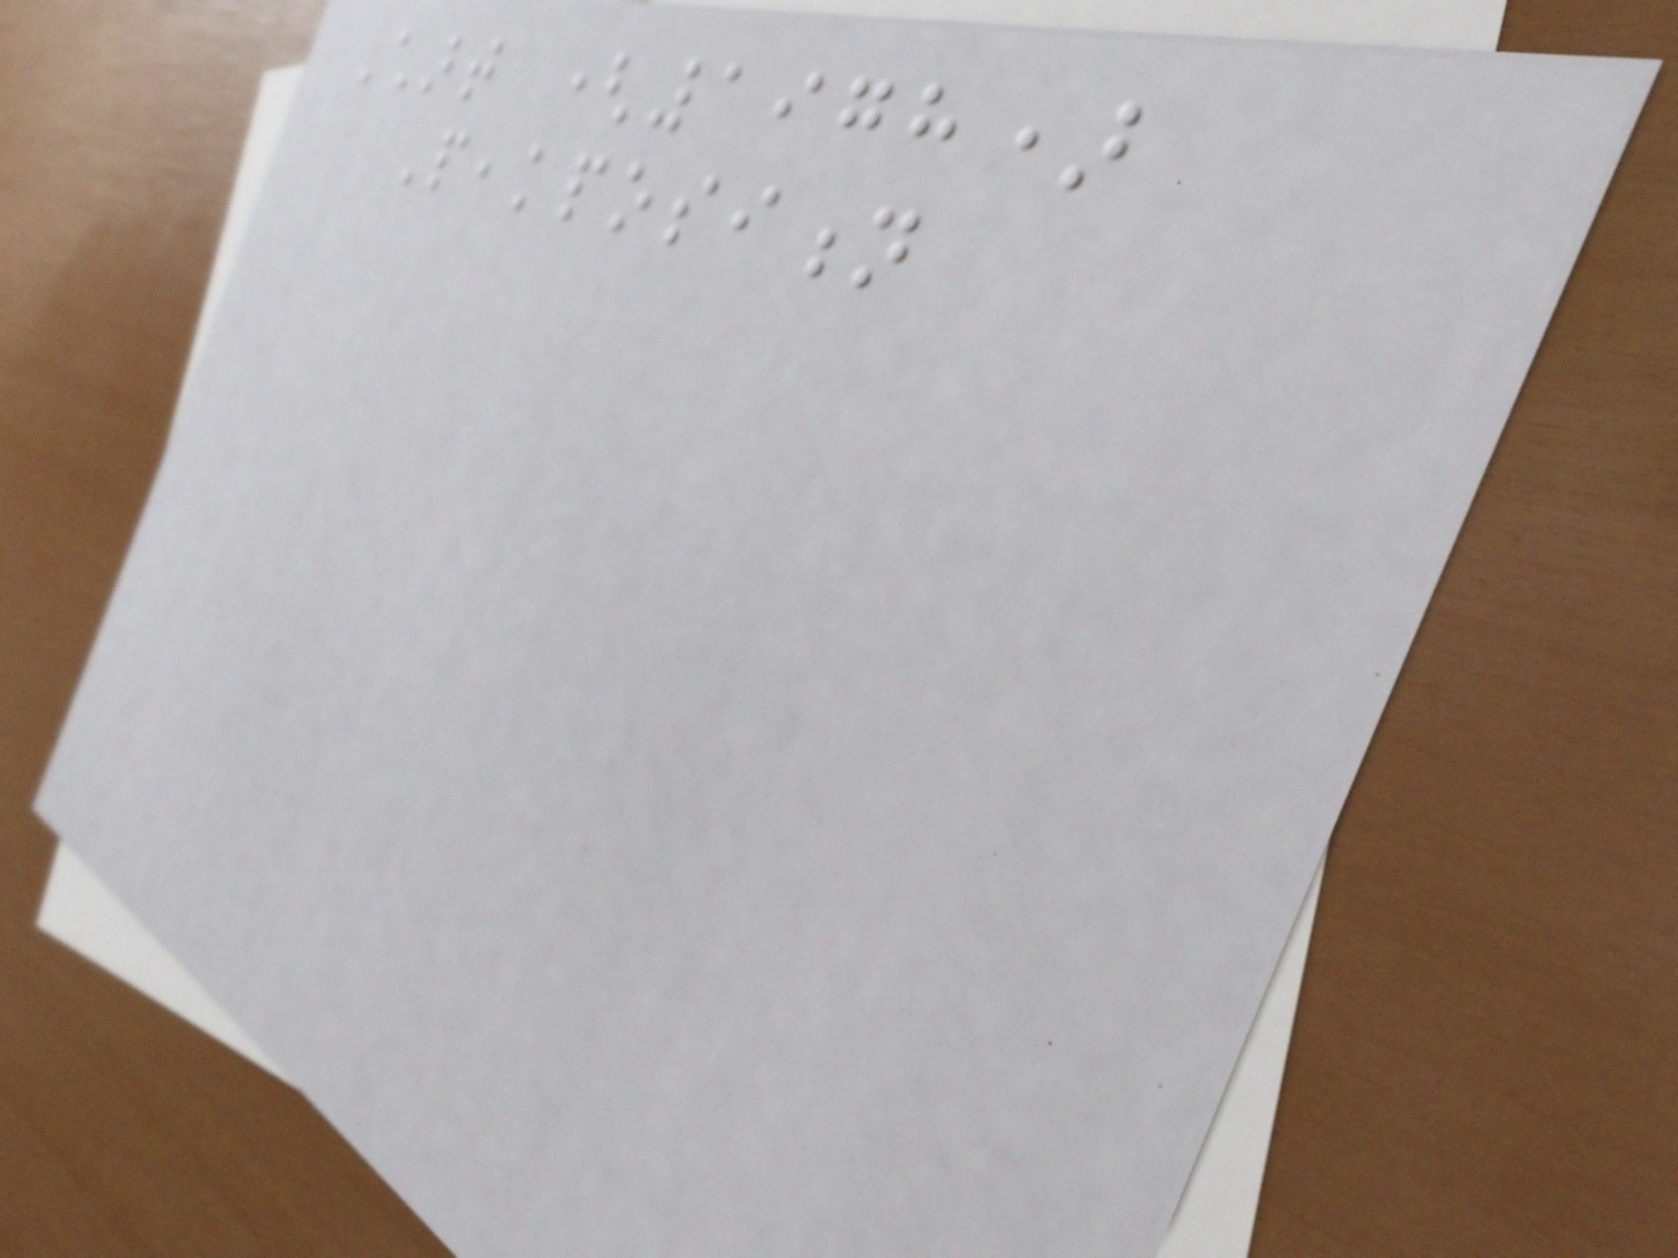Chart (1978)
Peakposition
